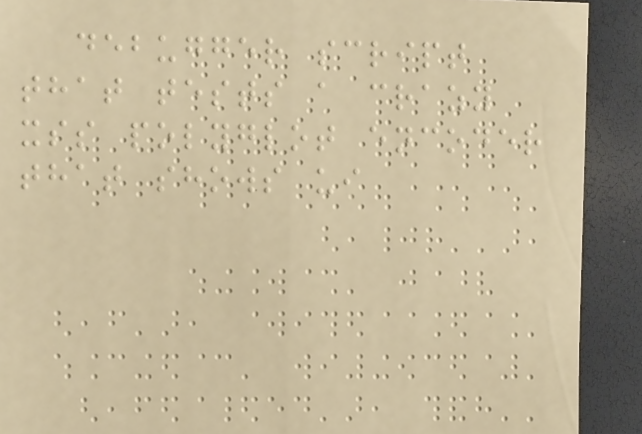debugger script
that tests a crazy
xss polyglot encoder
that shows ui
